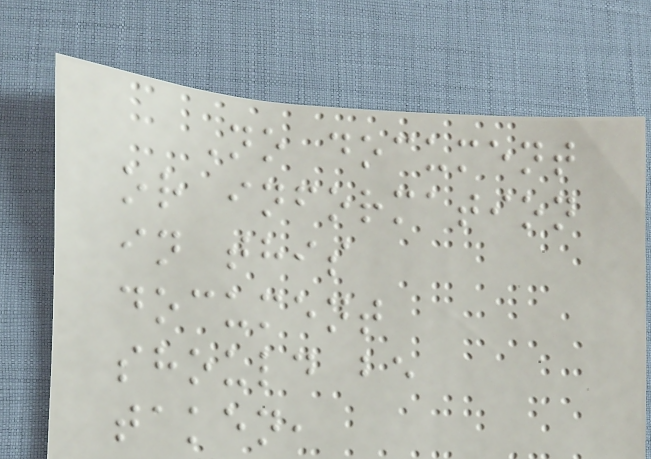No document
or information
in this
document
should be
taken,
